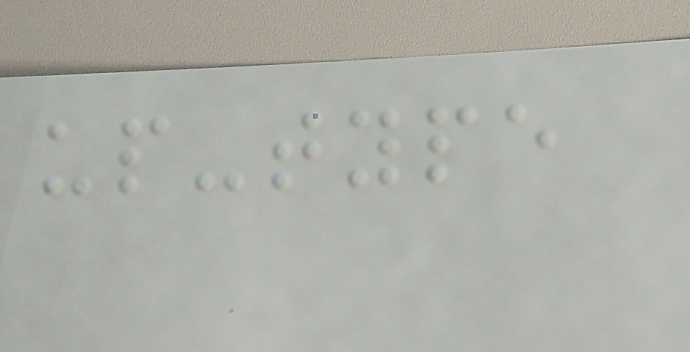up-type
